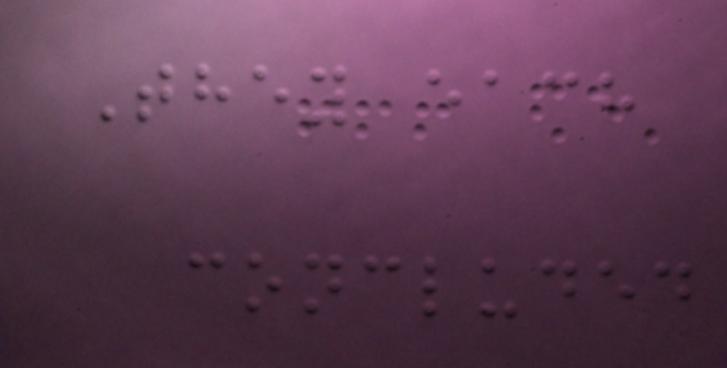They each
concluded
